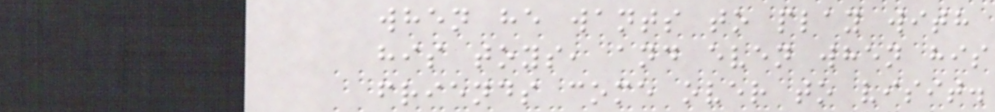when he wants to play with
his toys, and even when his
friends come over to visit.
